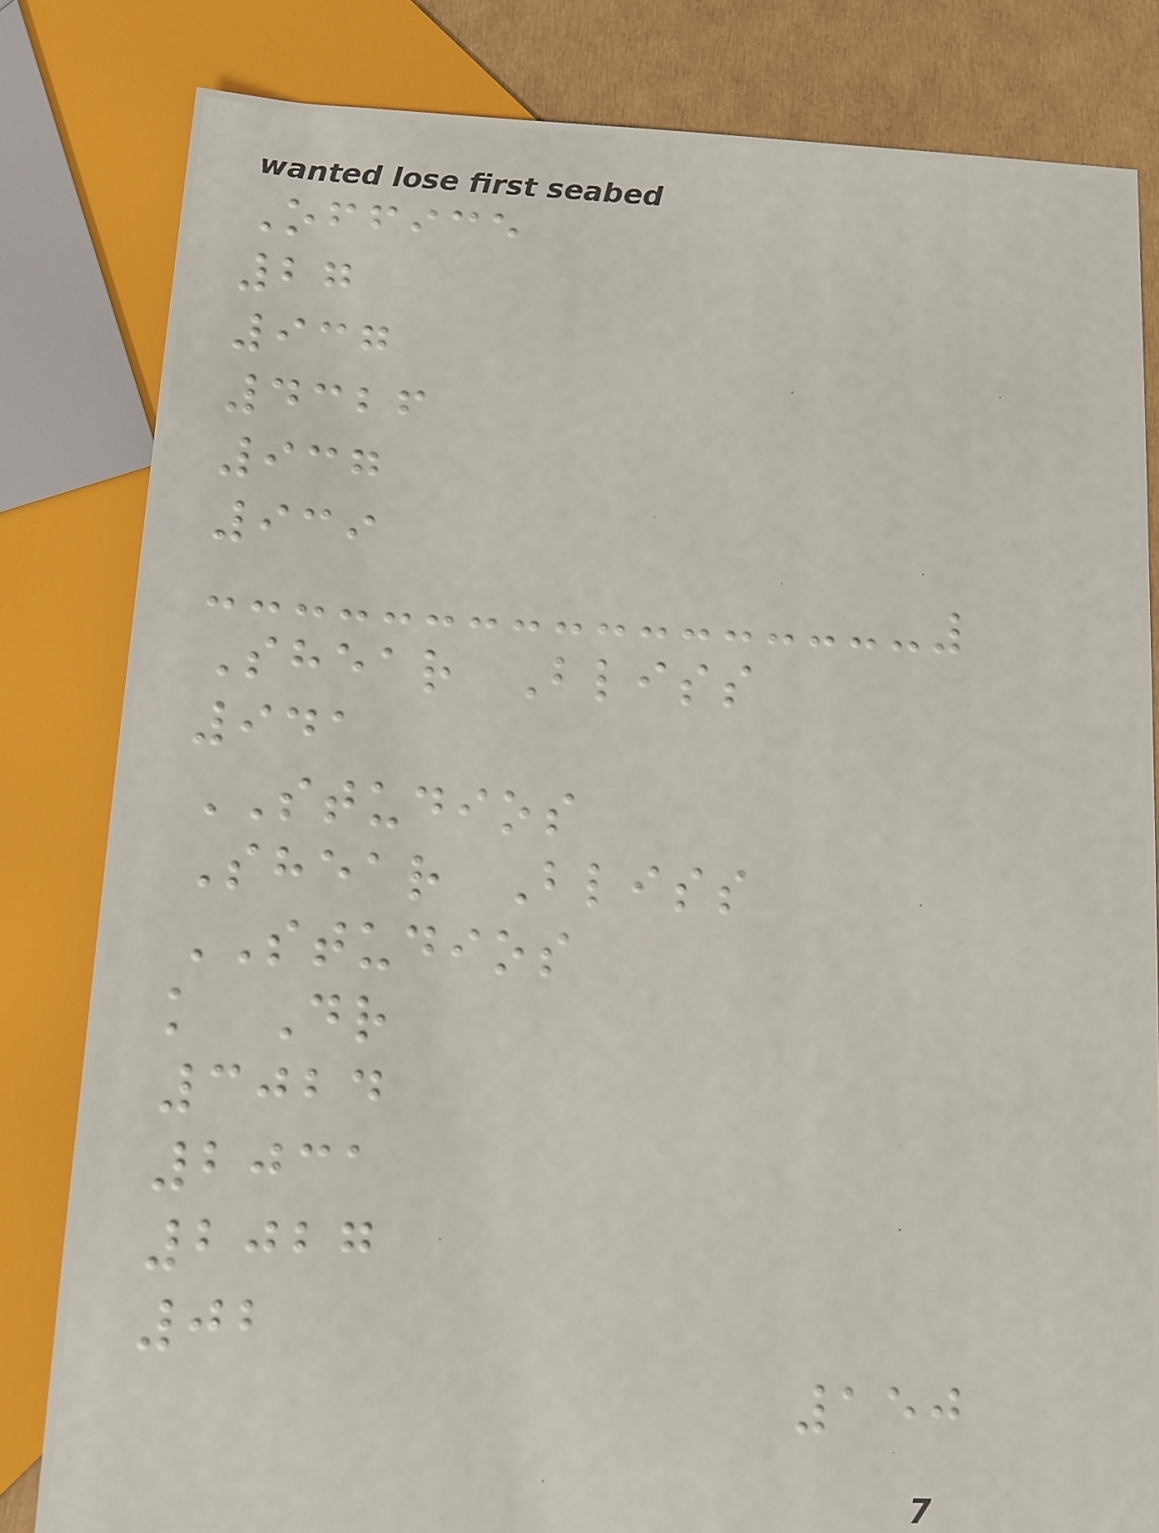Office
27
937
4326
937
939
Shear Bliss
941
STUDIOS
Shear Bliss
STUDIOS
k Dr
3024
2031
2027
02
150
